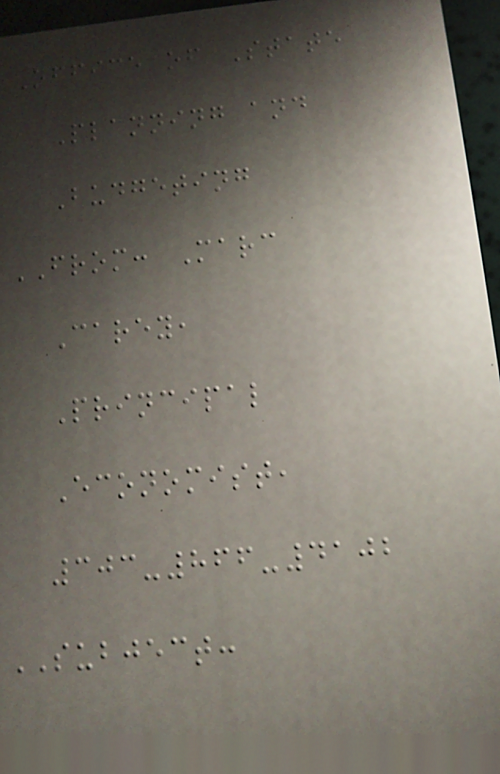Office of State
Planning and
Budgeting
FROM: Marc
Carey,
Principal
Economist,
303-866-4102
SUBJECT:
